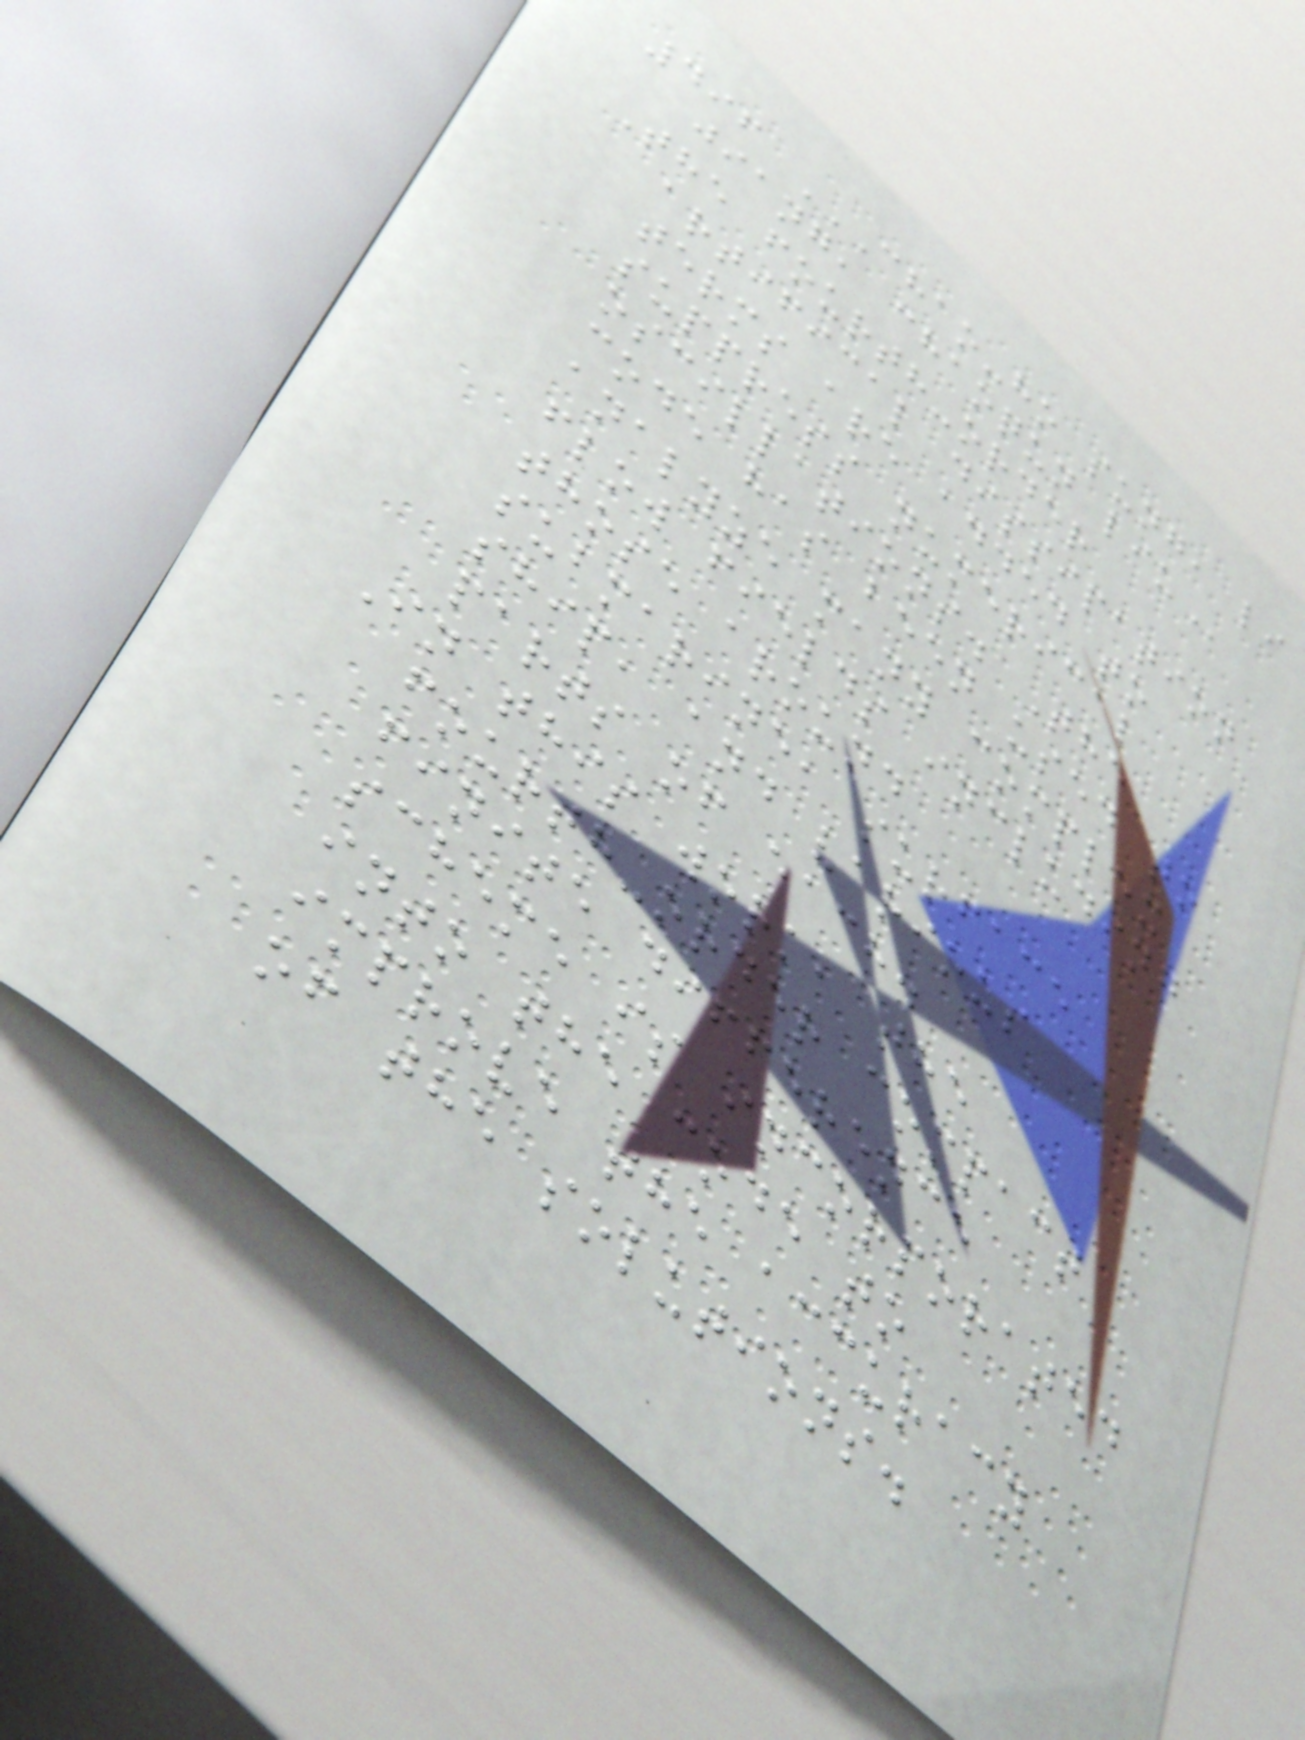496 CHAO-HO SUNG, LI
JIANG, CHAOQUN LIU
The fourth-order
artifical dissipation
terms are added to
suppress numerical
oscillations. The
code has been used to
analyze many complex
flow fields including
those around
submarine, surface
ship, and various
parts of each.
In this work, the
fourth-order compact
finite difference
scheme is incorporated
into the code to
improve the accuracy
of the solutions.
